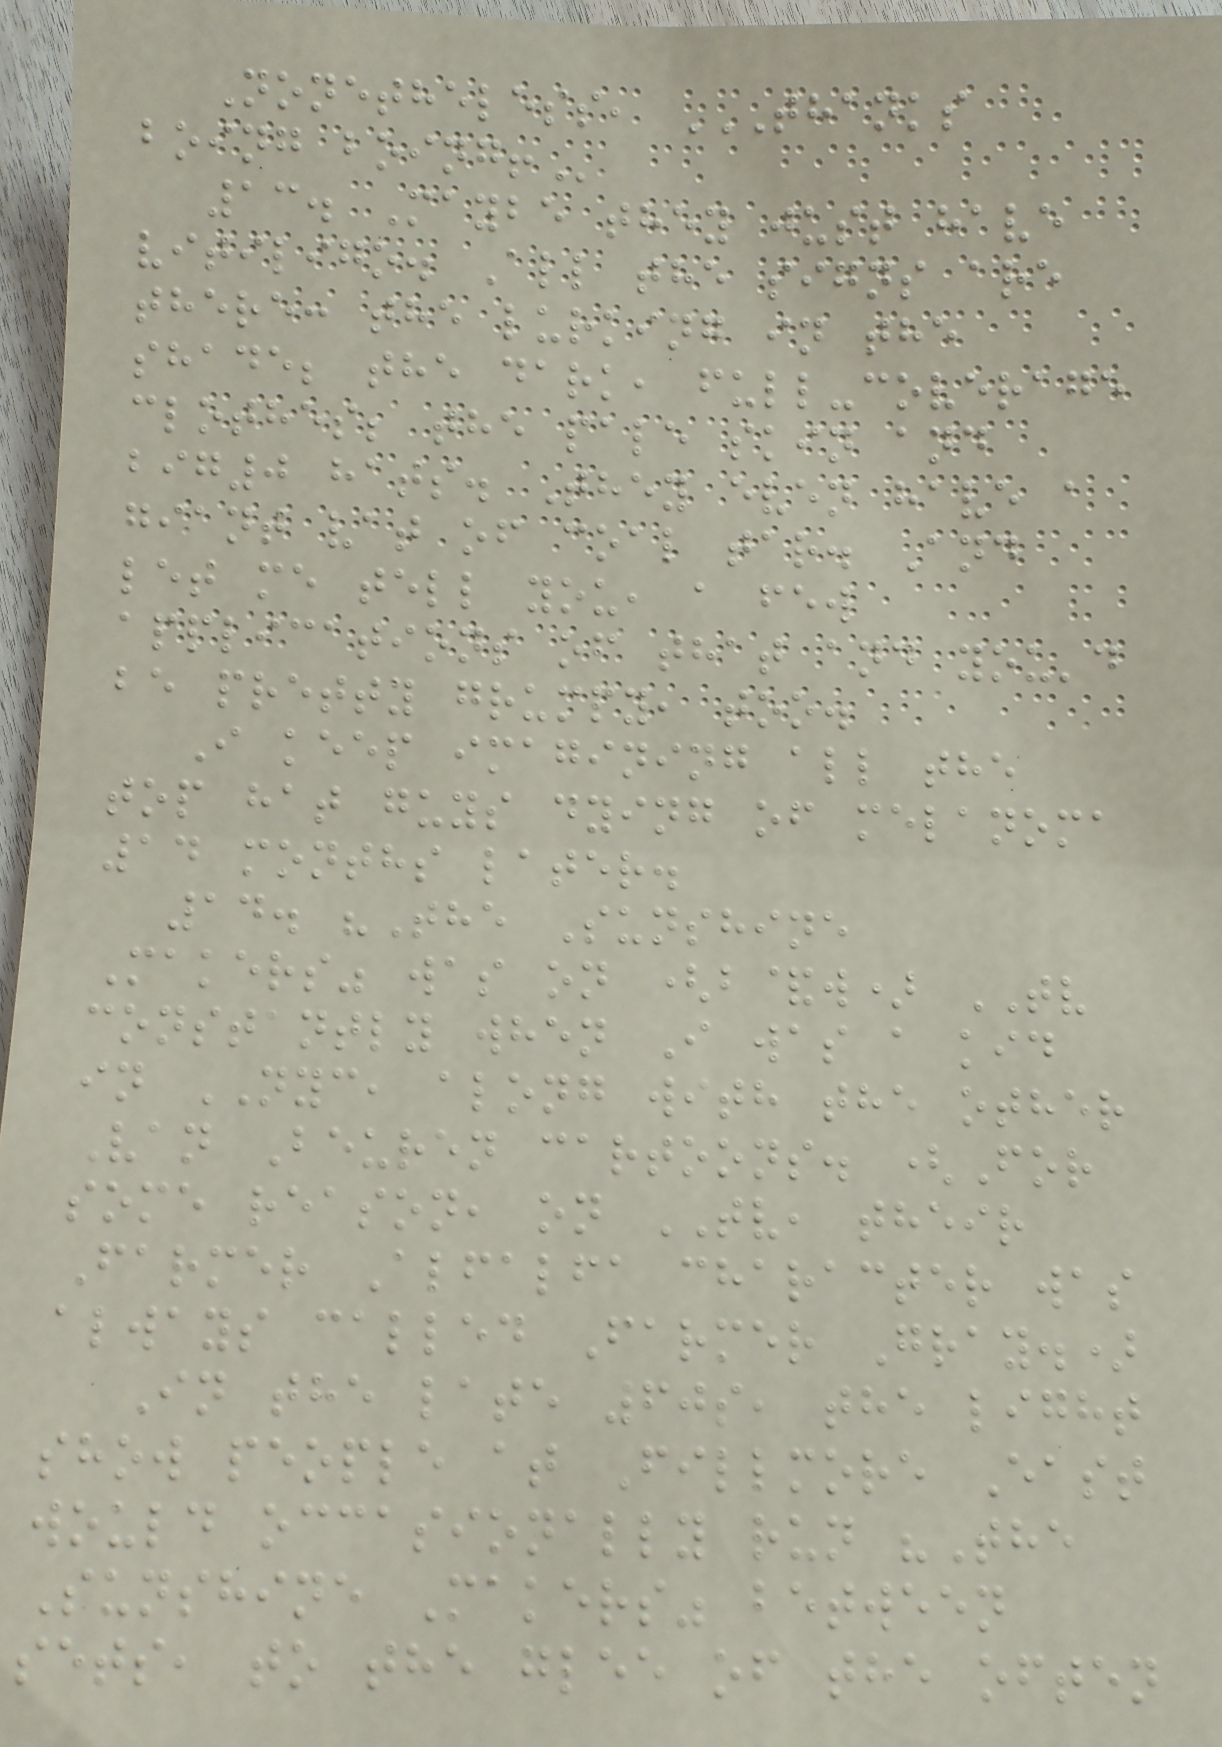Nonetheless, THANKS
BOING BOING!
13. Maybe they just have
vitiligo. All the signs are
there: the lurking in the
shade; the dark, full-coverage
clothes; the pale skin and
big0 hats. They even have a
giant vat of coal tar. And
let me tell you, a few
applications of that and you'd
be pretty grumpy, too.
I keep imagining all the
top hat guys dying of melanoma
14 months later.
14. "The Sunshine
Makers" was on (b&w) TV
constantly when I was a kid
in NYC, along with the other
Van Beuren cartoons. (For
some reason, on TV, their
Farmer Alfalfa character was
always called Farmer Gray.)
In the late 60s, the light
show people at Fillmore East
would occasionally run "The
Sunshine Makers" between
sets, to the glee of the often
